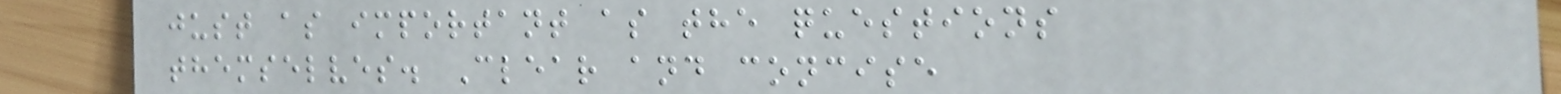just as important as the questions
themselves. Clear and concise
